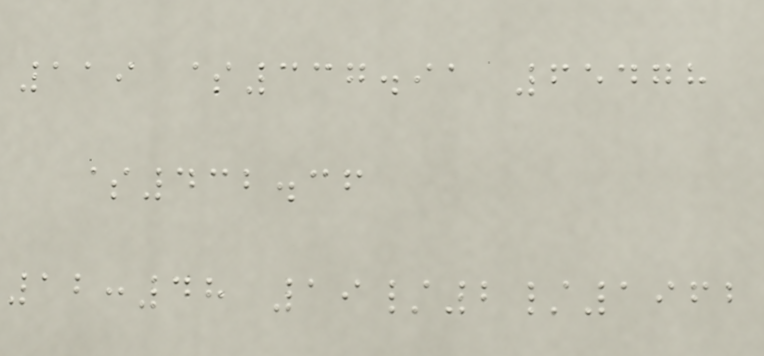119 $337.91 65478
$432.36
12:48 19/2/1962
